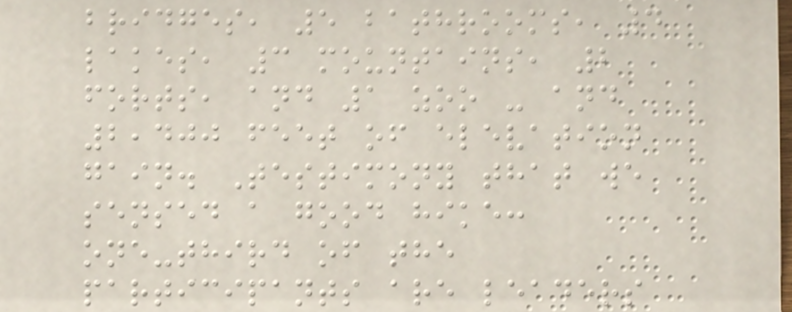bridges, 5 bathrooms, 4
lakes, 3 mountains, 2
forts, and 1 zoo - and
2,400 feet of elevation
gain. Testimony that we
sensed a good hike:
one-third of the
participants are leaders
